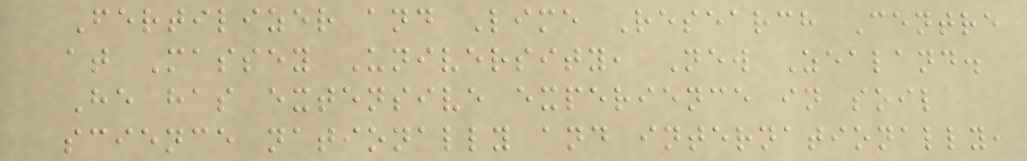Fertilizer and Lime Research Centre
at Massey University, New Zealand.
He has extensive experience in soil
science nationally and internationally,
